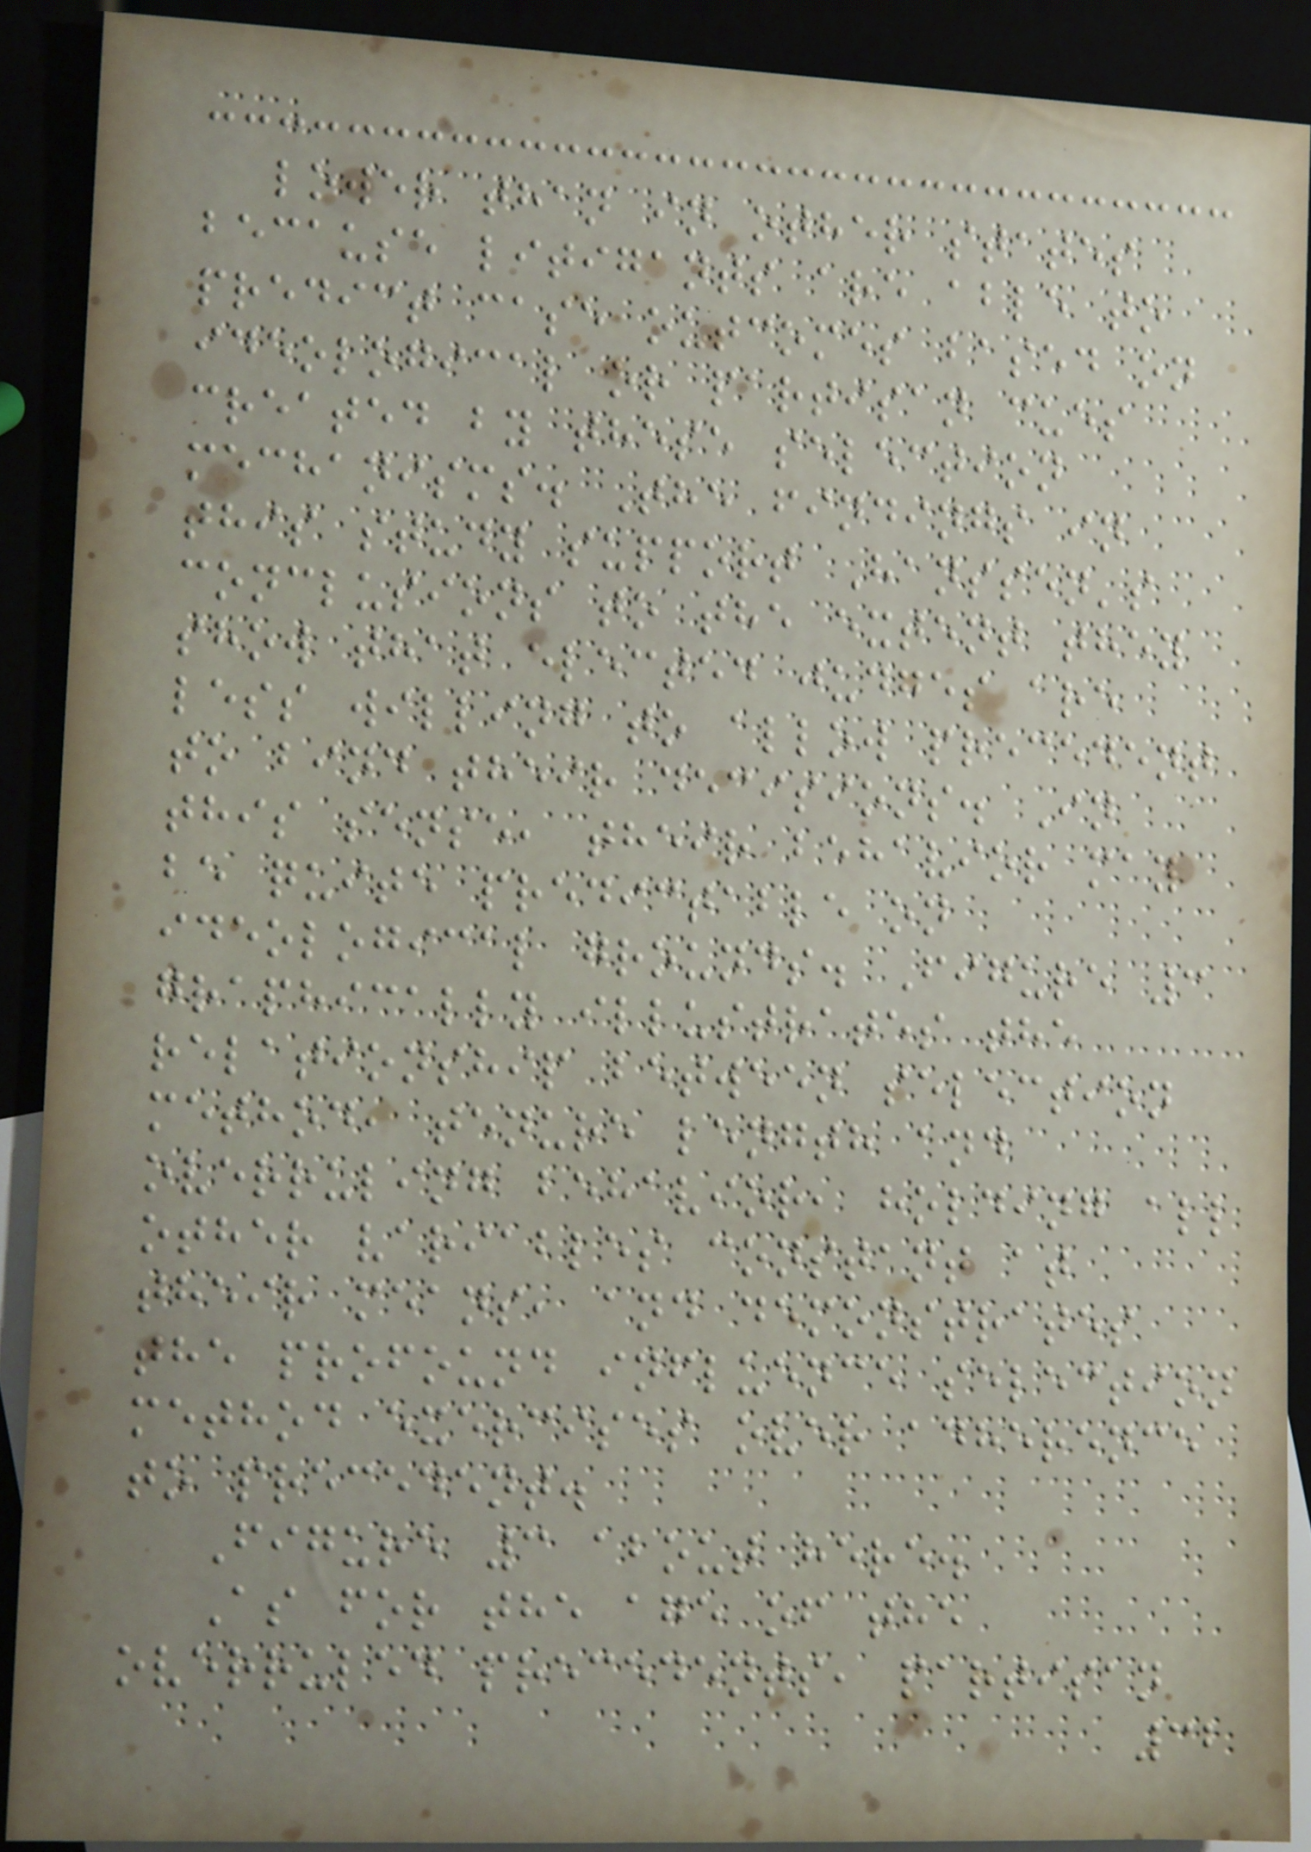lower than in other states
because litigants are able to
predict case outcomes based on
ideological or partisan cues
created by these selection
mechanisms. The findings in
this study support Hanssen's
conclusions to the extent they
show that elected judges are
less willing to allow precedent
to bind their decisions. In
this sense, their behavior may
be quite predictable on
ideological grounds. Figure 3
graphically illustrates the
relationship between selection
method, tenure length and
overruling behavior, holding all
other variables constant at
their means, and demonstrates
the profound influence selection
method exercises over adherence
to precedent.
Figure 3 about here.
As for the age of the
overruled precedents, partisan
32
